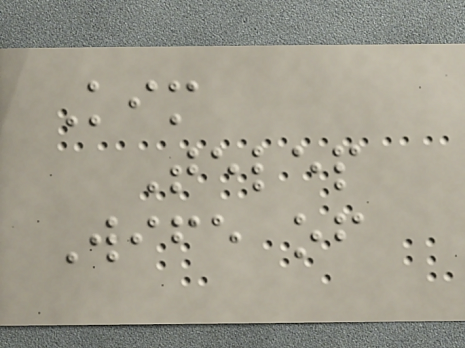Kim
Telep
Wife of
